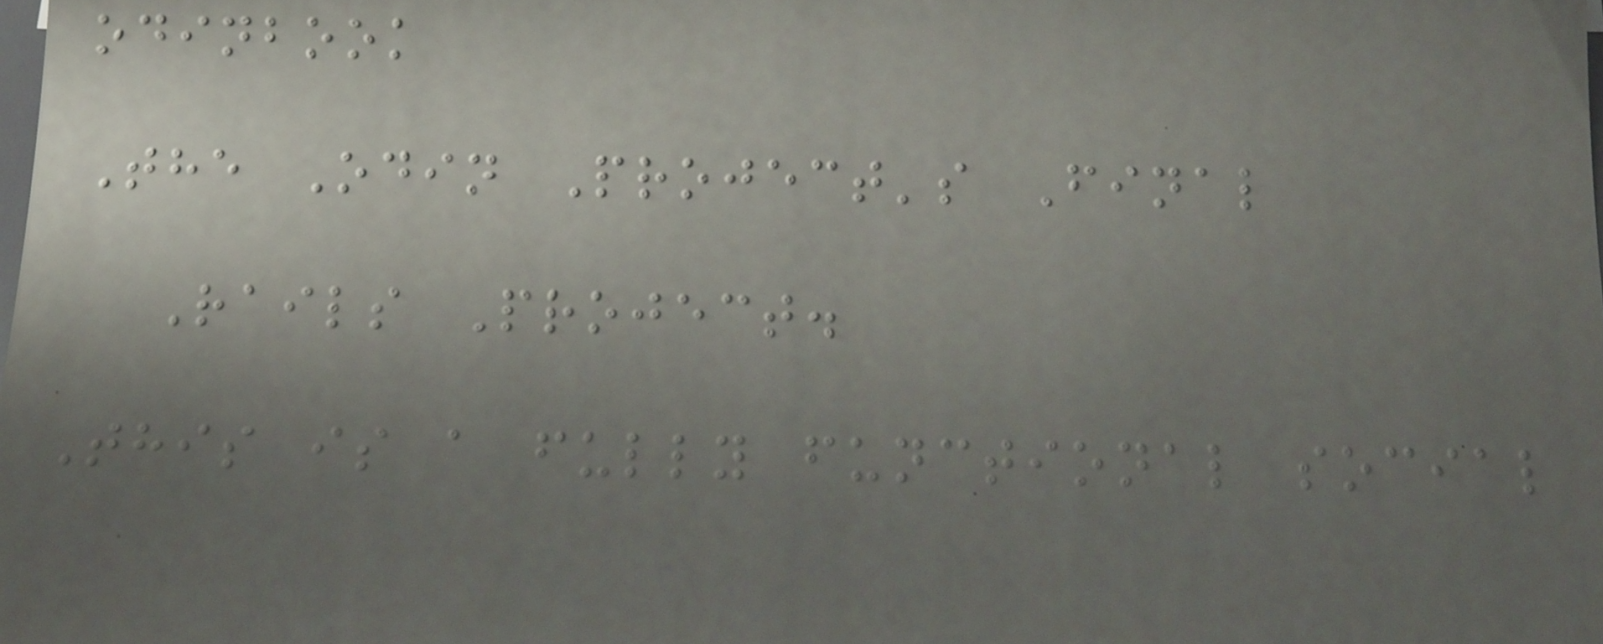odinbook
The Odin Project's Final
Rails Project.
This is a fully functional social
